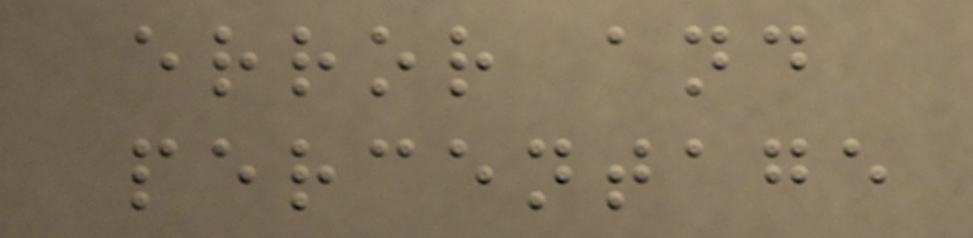error and
percentage
